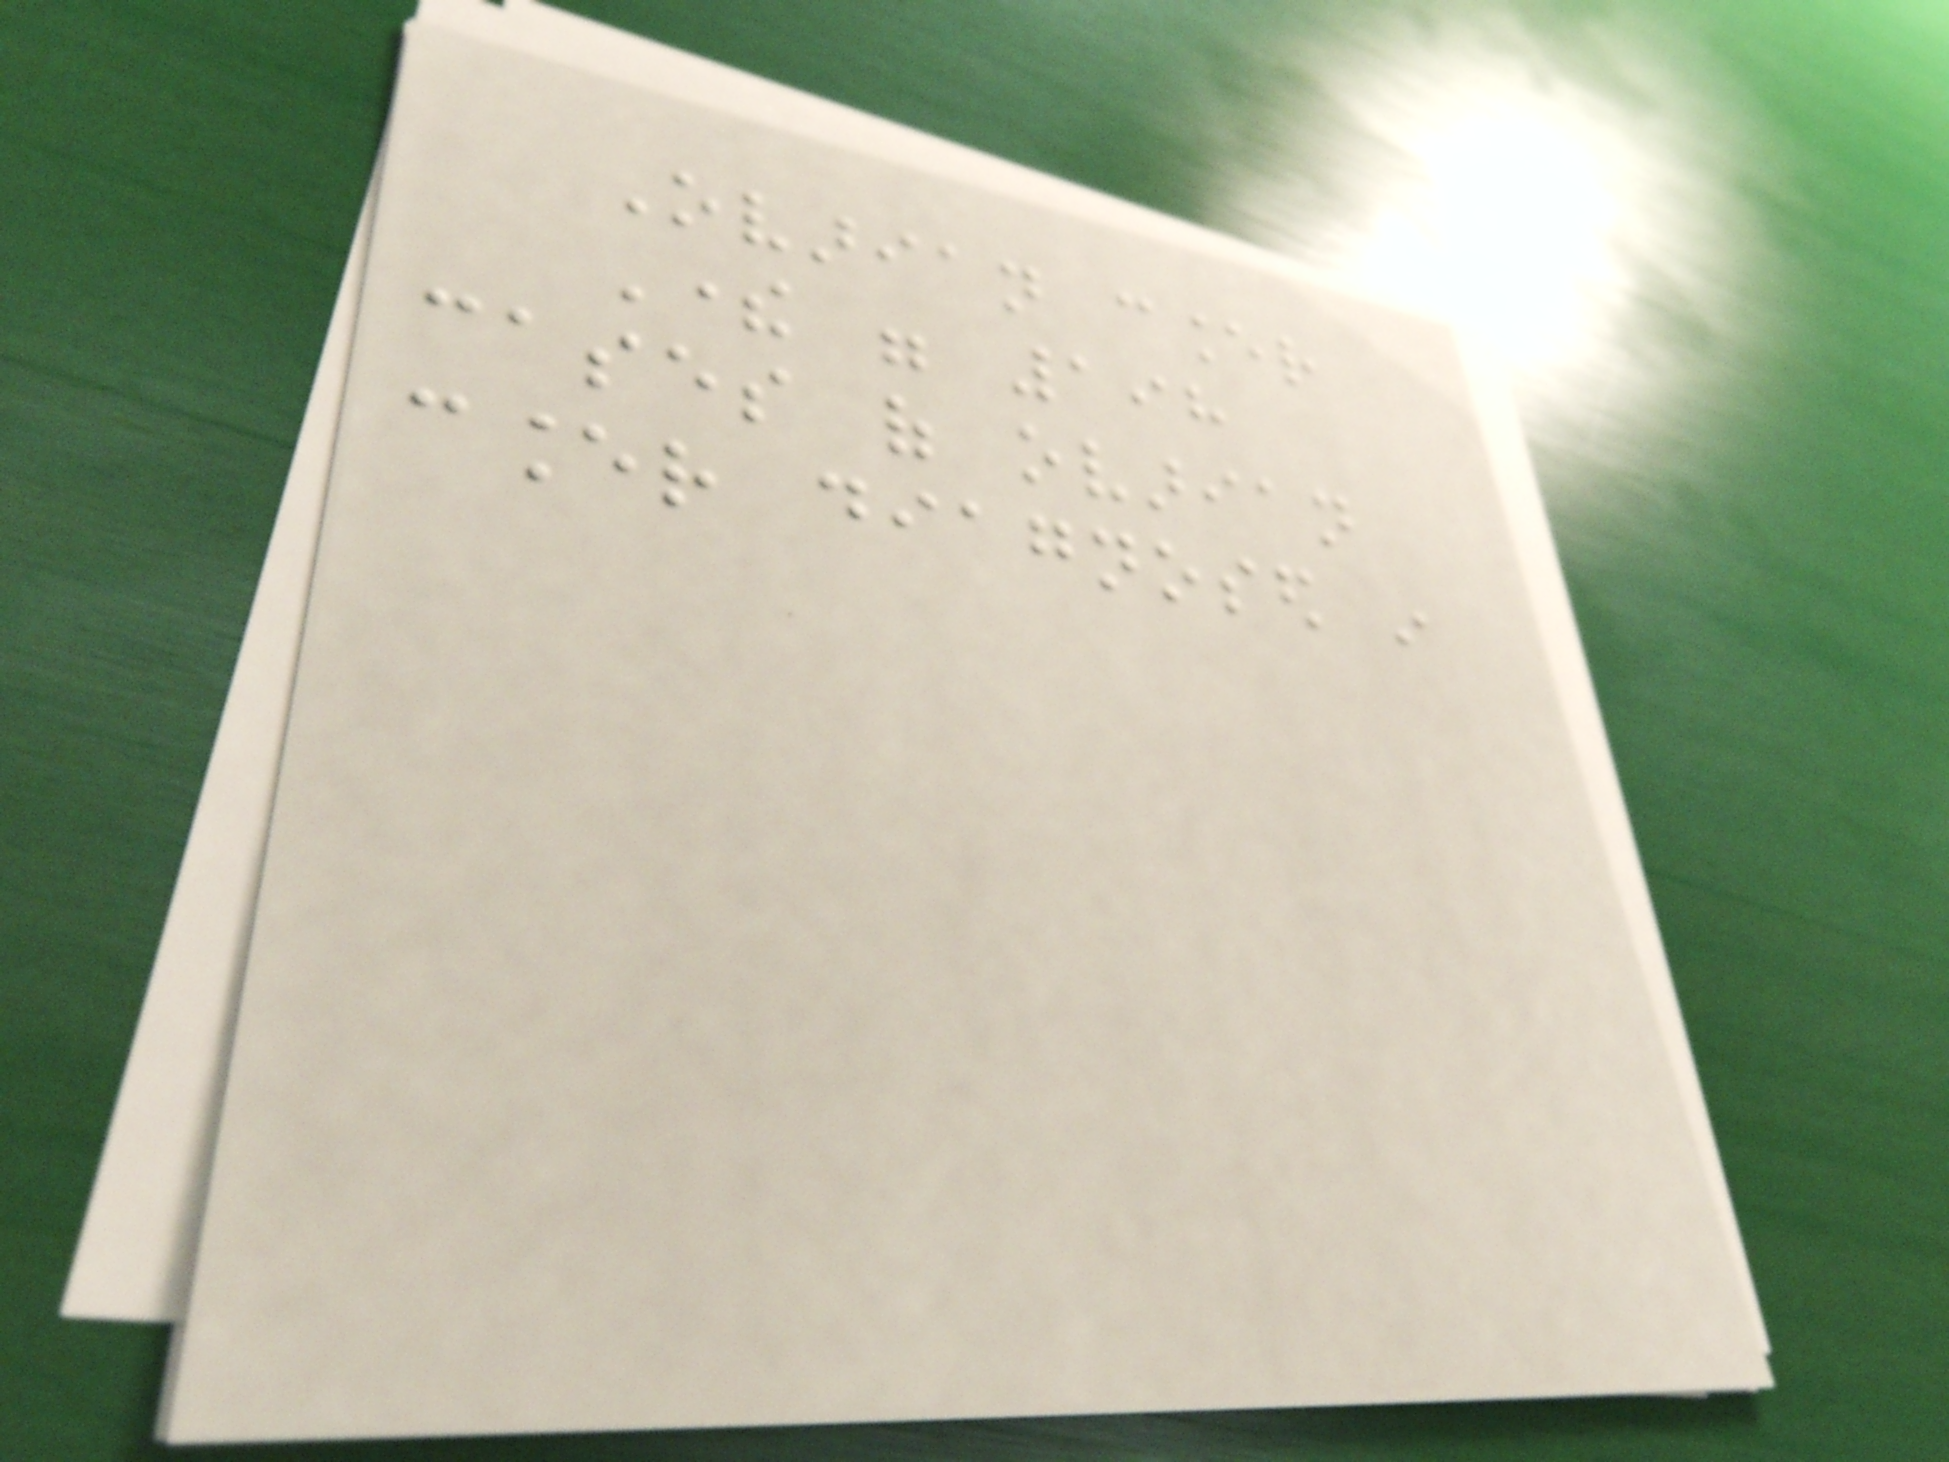Ovarian cancer
There were 198
cases of ovarian
cancer diagnosed in
